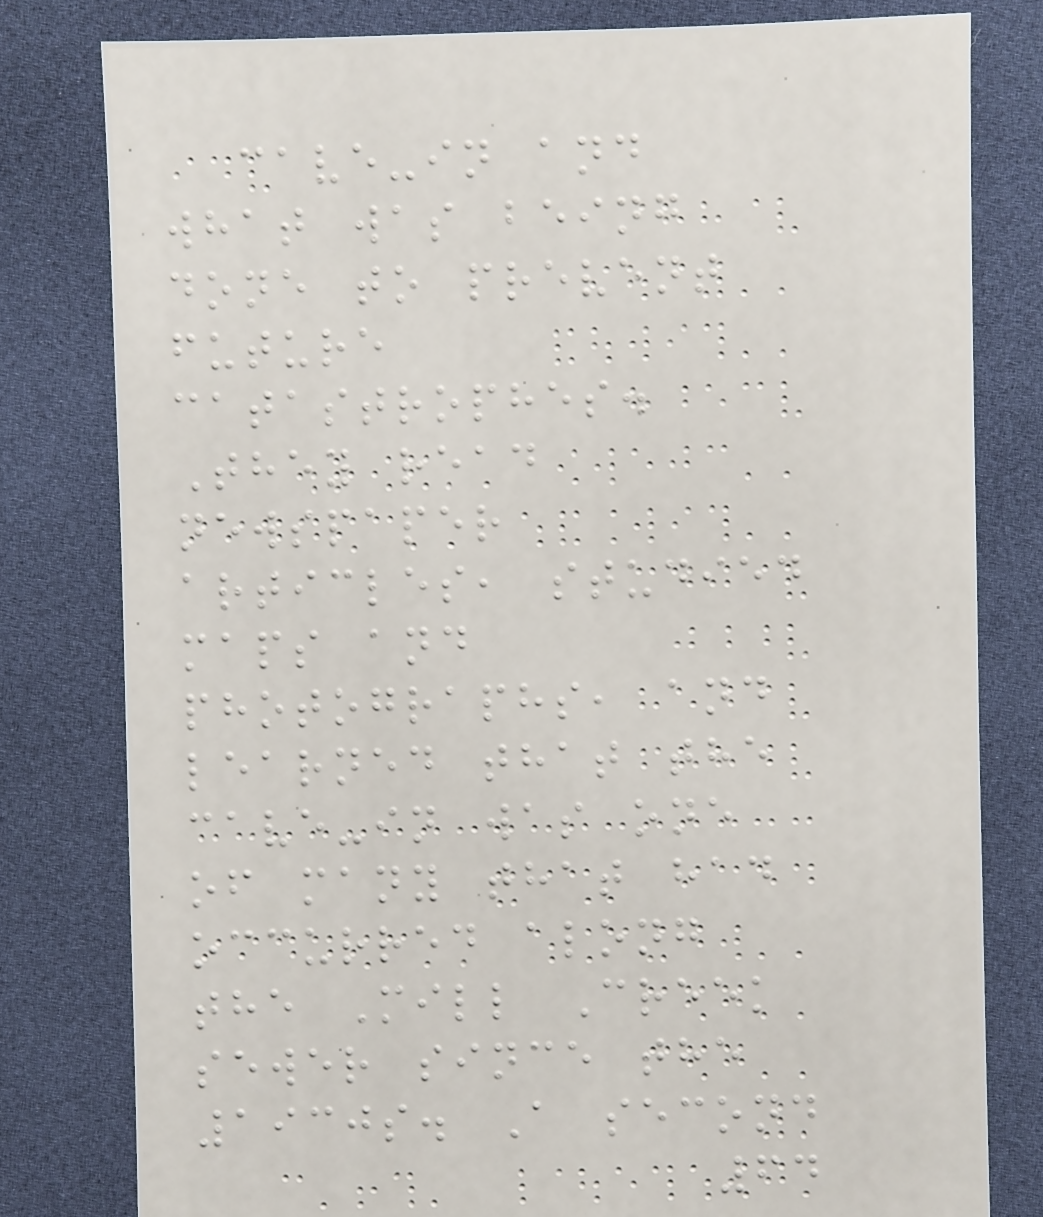cave-in and
what was being
done to prevent
future
catastrophes.
They read
newspaper
articles, studied
maps and
photographs, and
learned that the
cave-in was one
of many that had
occurred along
the Mill Creek
sewer since the
1930s. A second
64
